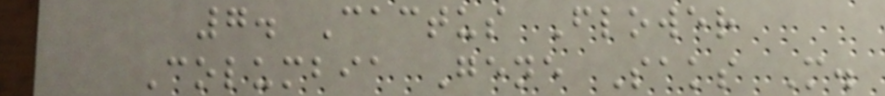7. Cactus Flower
Columbia Gene Saks M.
